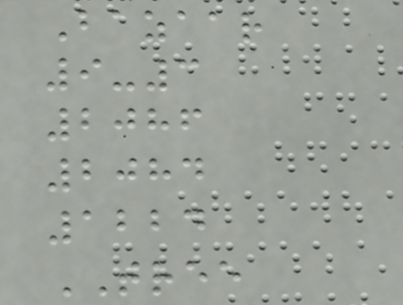Bazaar
9-3
2086
2084
1224
TREE
